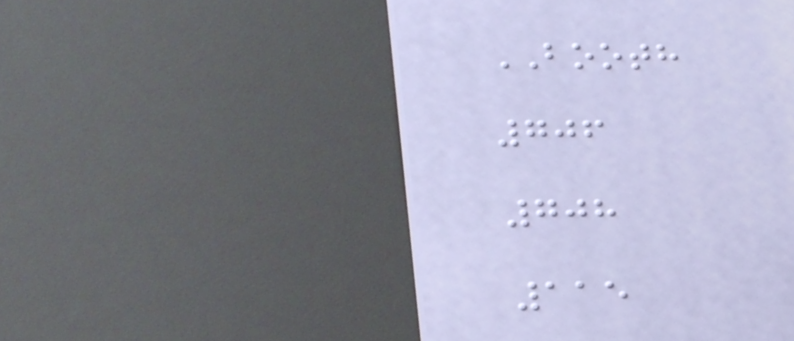BOOTH
706
708
115
